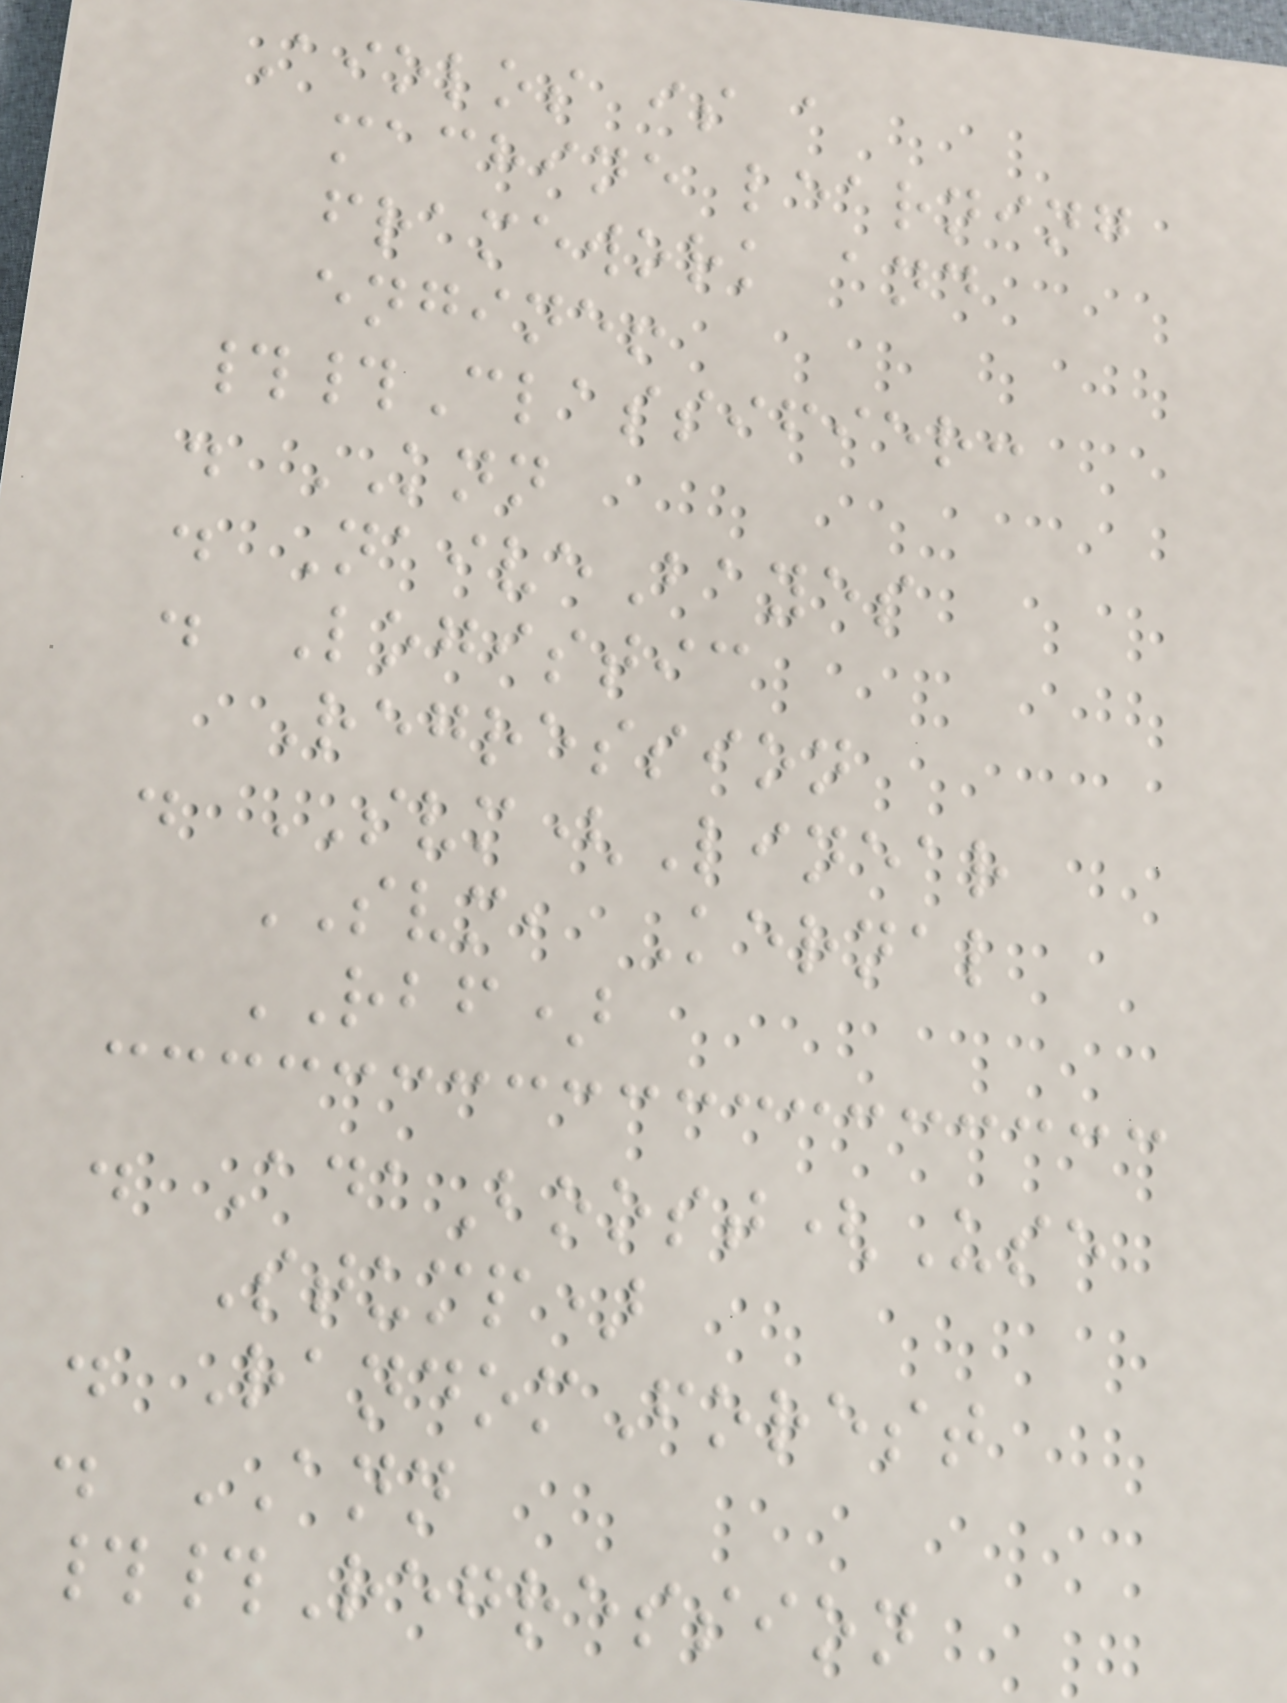Aiolos is a
machine learning
framework and
engine!
##Classifier:
. KNN
. NaiveBayes
. Logistic
Regression
. SVM(Linear
SVM, Kernal
RBF)
. AdaBoost(Use
Stump)
. RandomForest
. ANN
##Regression
